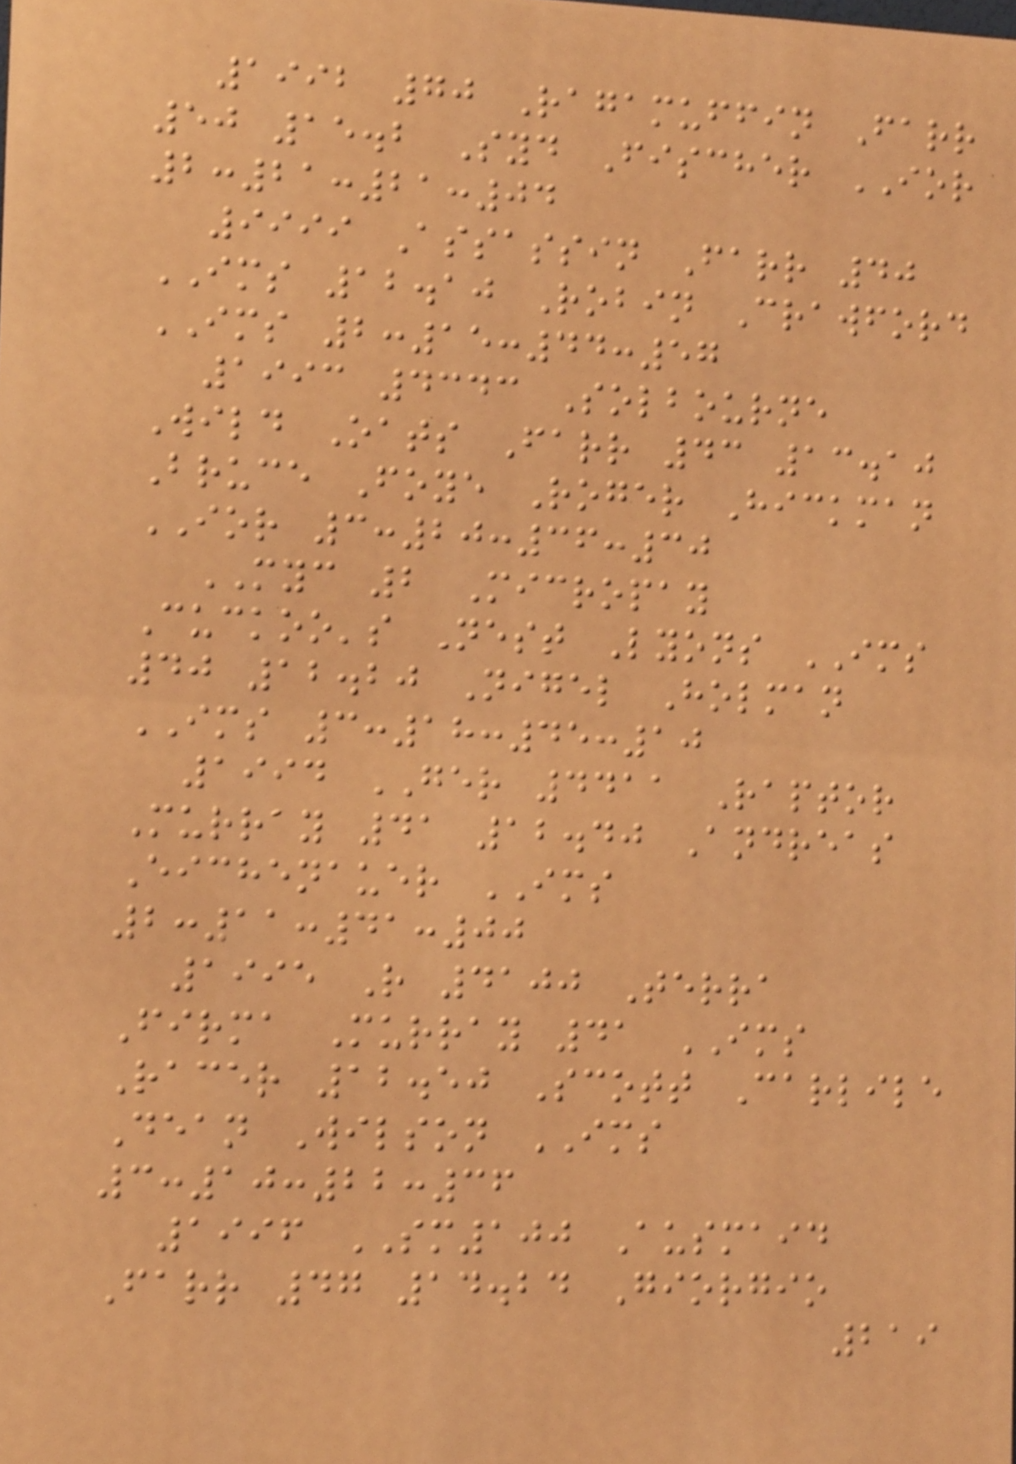1992 70 Ragamuffin Farr
50 15.2 Syd Fischer IOR
2:21:21:04
9999 Assassin Farr 40
IMS 12.10 Robin Crawford
IMS 2:15:44:57
1993 4343 Solbourne
Wild Oats Farr 43 13.10
Bruce Foye Roger Hickman
IOR 3:20:36:30
MYC 2 Micropay
Cuckoo's Nest Lyons IMS
40 12.20 Nigel Holman
IMS 3:18:45:10
1994 GER 4411 Raptor
Murray 41 12.40 Andreas
Eichenauer IMS
2:11:41:00
1995 R 4100 Terra
Firma Murray 41 IMS
Racer 12.50 Scott Carlile
Dean Wilson IMS
3:10:22:36
1996 SM100 Ausmaid
Farr 47 14.24 Giorgio
219
